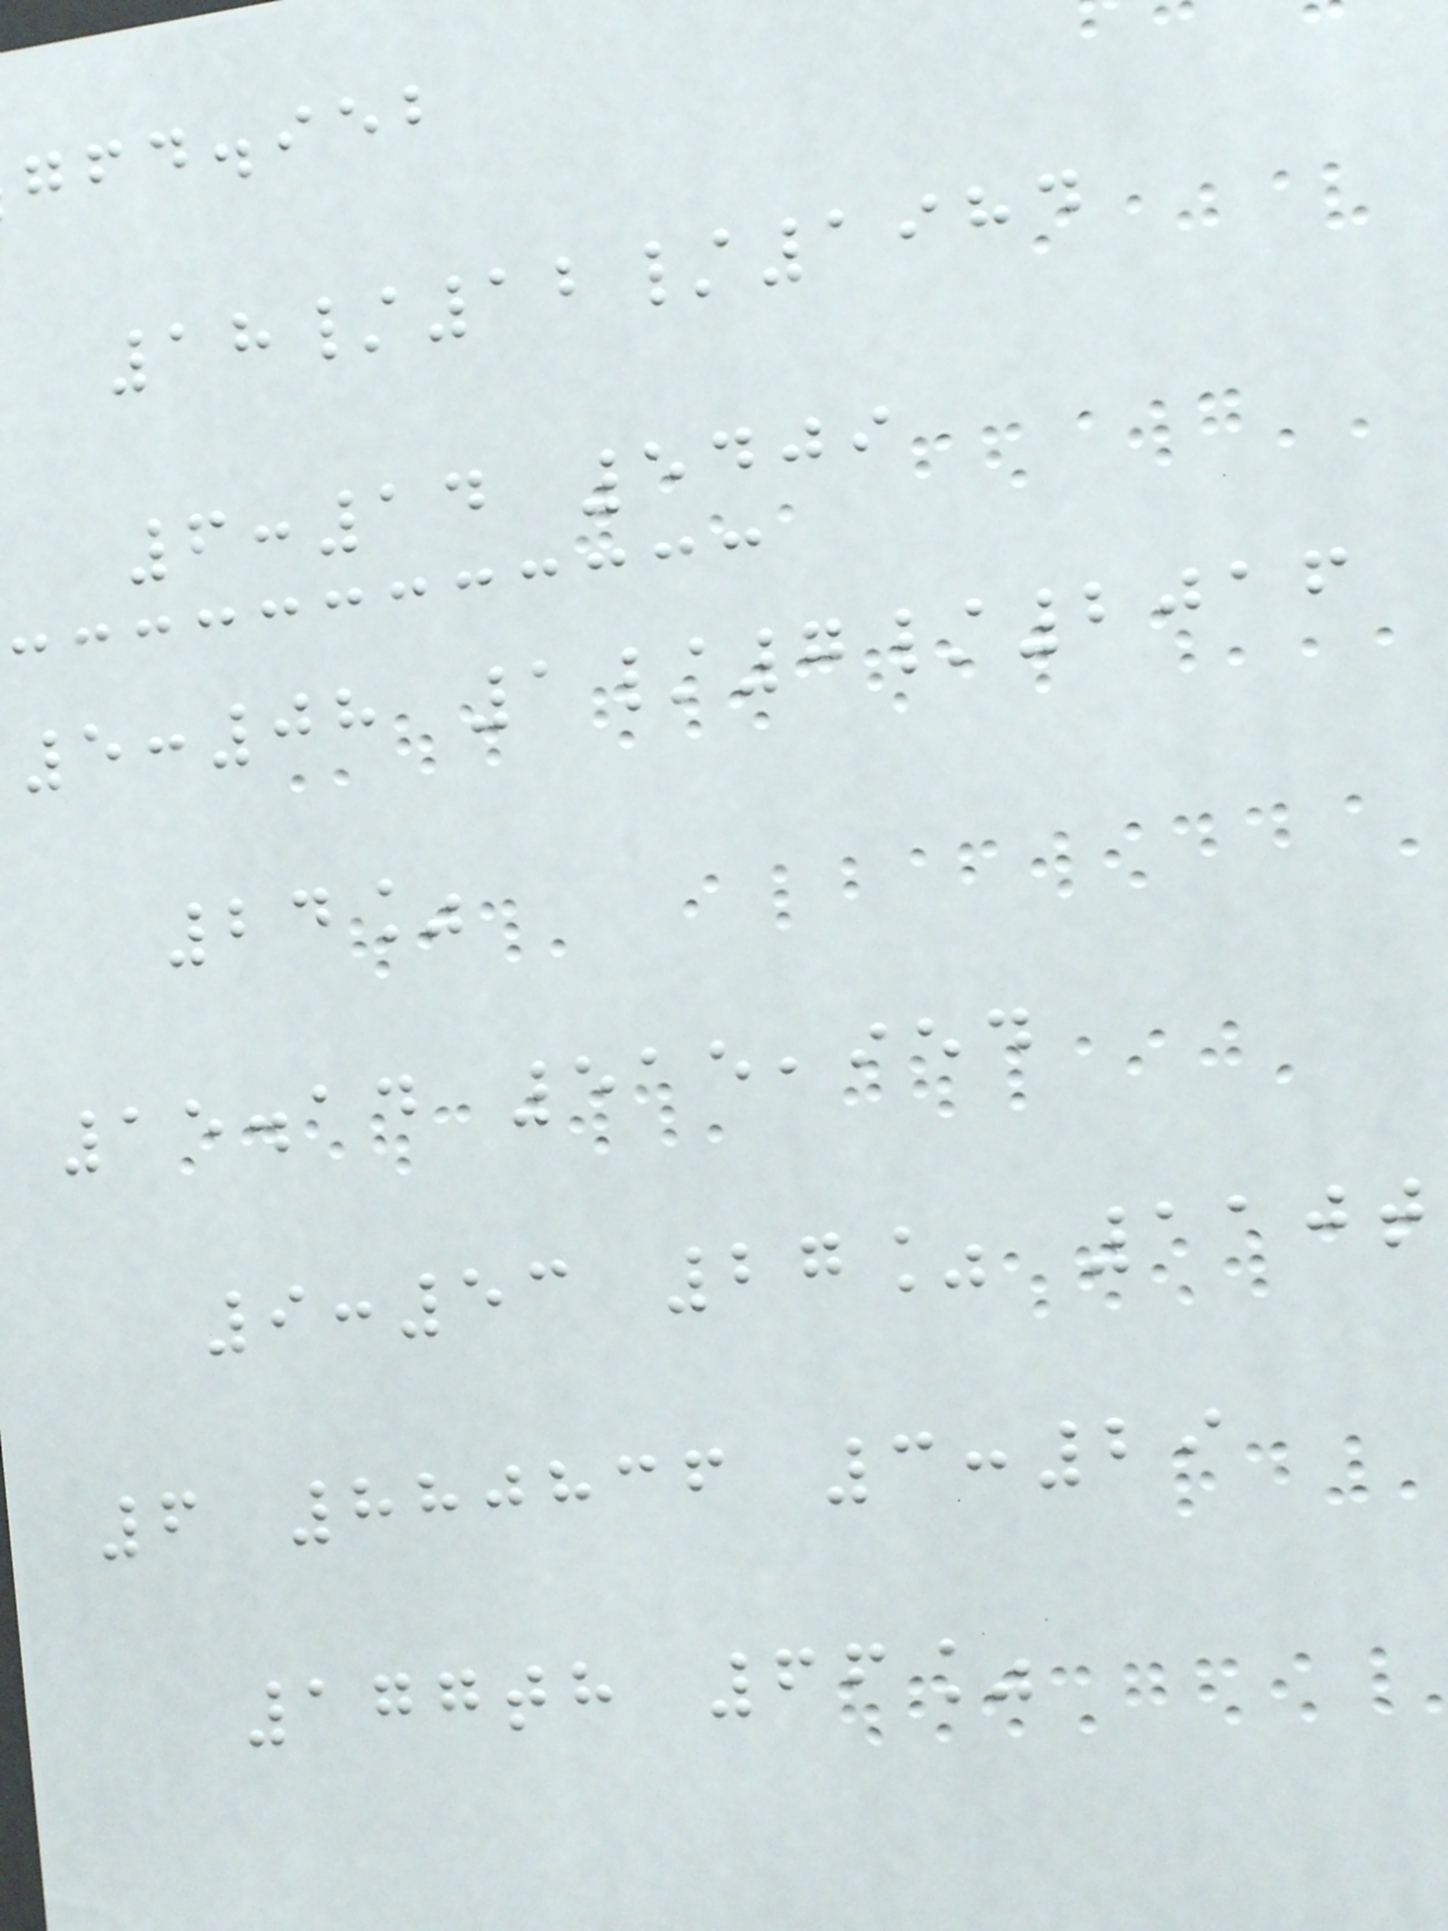gfd.ieb
18/12/1984
6:14 5409
5:08 1/7/2016
24%
15.14 515,954
9:53 27% 110t
6 880836 3:29
177th 66%
